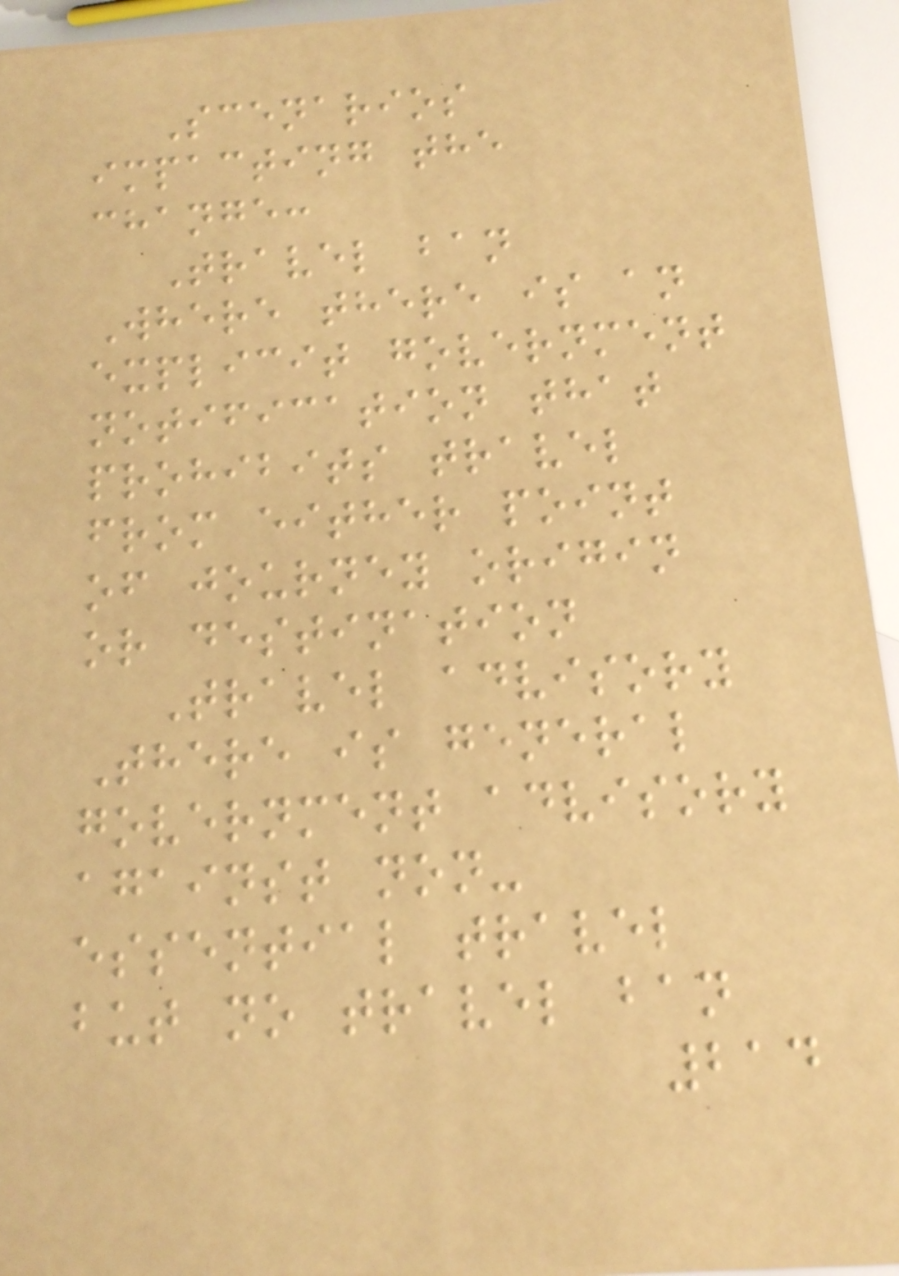Scenarios
impacting the
change:
Travel ban
Where there is an
explicit government
notification that
prohibits travel
from either point
of journey origin
or destination
Travel advisory
There is general
government advisory
against non-
essential travel
but no travel ban
214
